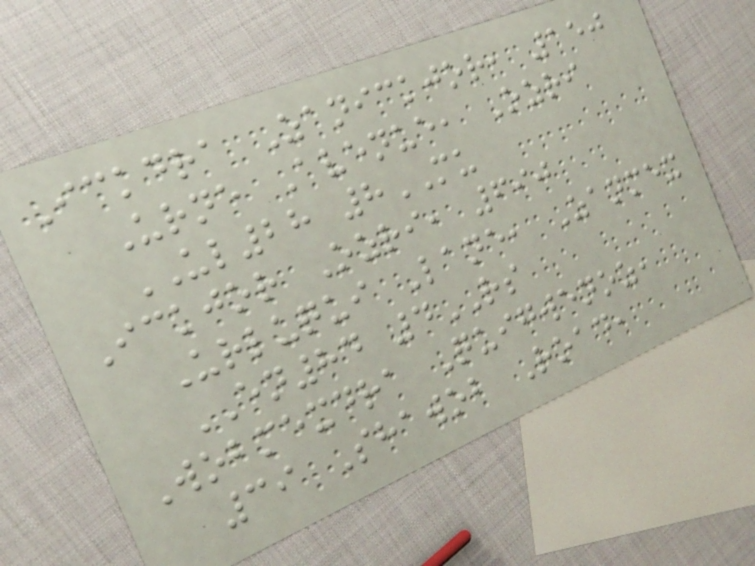Ickdra Zanickjor, 150
Urne Avenue, Ozri
UL28 8MU
Ickjor Ozri, 690
Urluqui Lane, Zanmex
EN84 4RS
Wobmexdra Quigwenoz,
39 Shawob Road,
